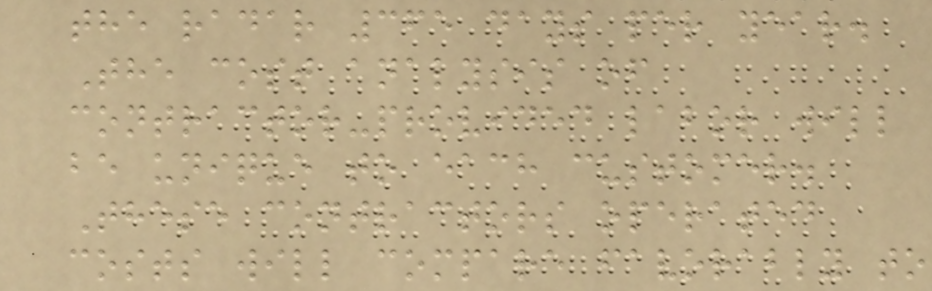the radar 365 days per year.
The cost analysis of
contractor-provided labor will
be unique to each customer.
These contractors operated
costs will compare favorably to
